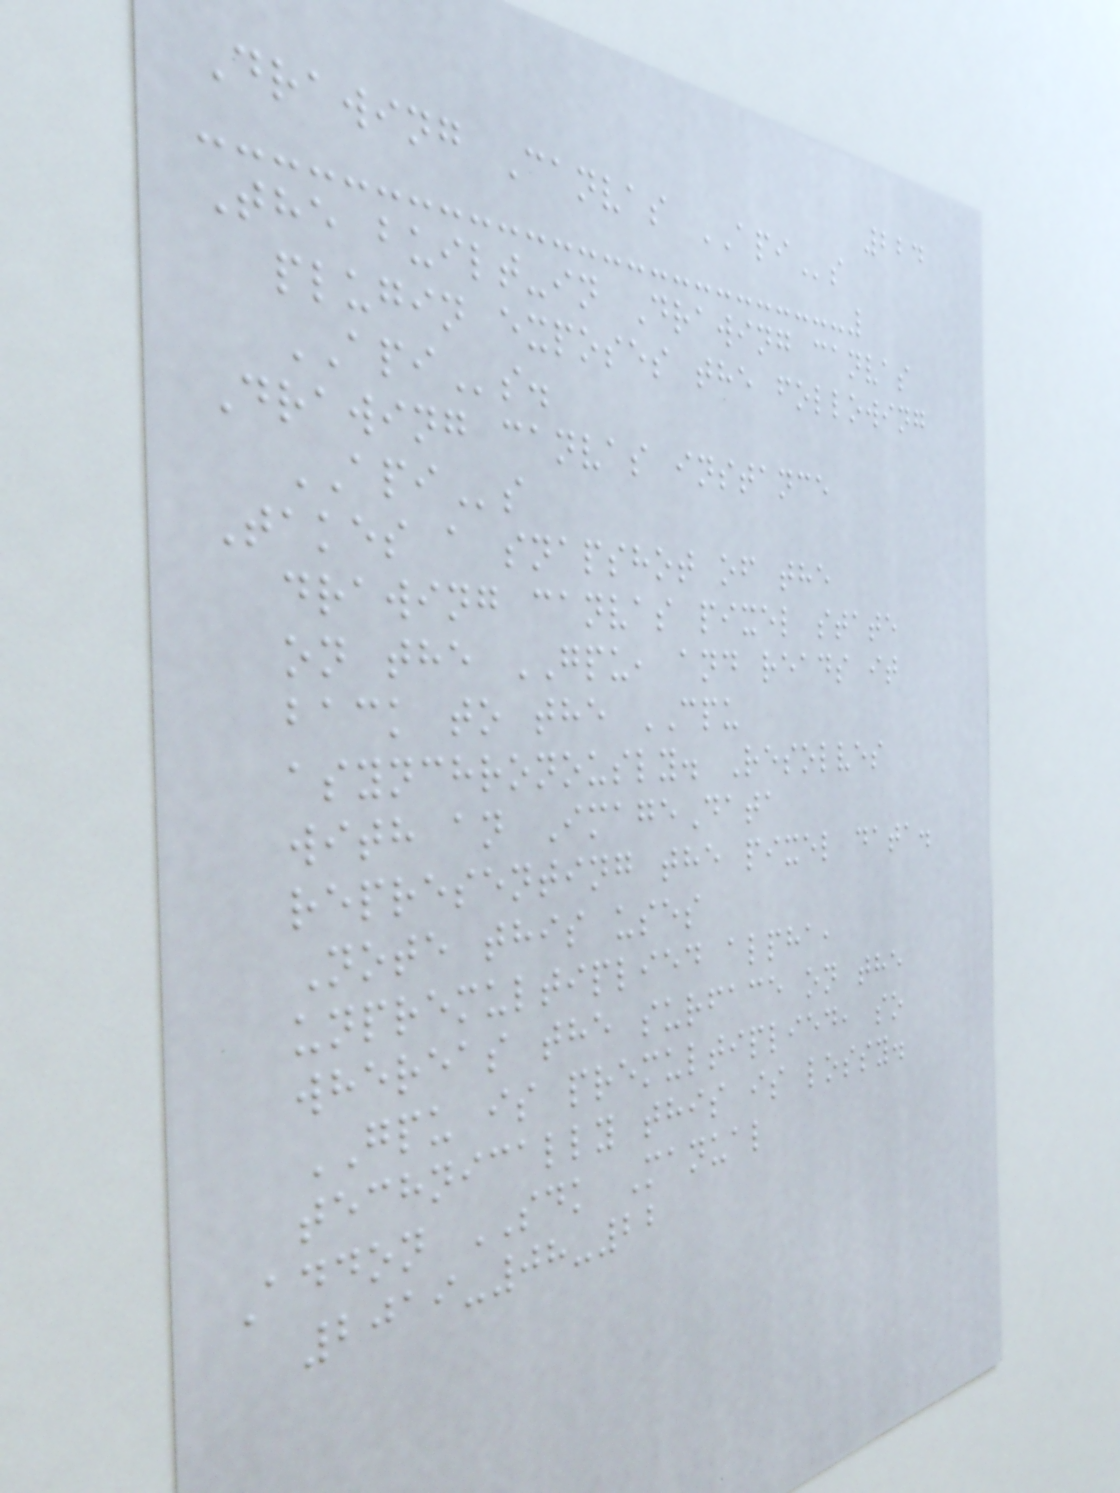224
Drawing Canvas APIs
The built-in Drawing canvas
plugin exposes the following
APIs.
Drawing canvas instance
APIs
Takes a snapshot of the
drawing canvas pixel state
on the GPU, and reads it
back to the CPU
asynchronously. Resolves
with an ImageData
representing the pixel data.
Note this uses
unpremultiplied alpha,
whereas the surface on the
GPU is premultiplied, so
technically this is lossy.
Addon SDK Manual
2019-08-22
